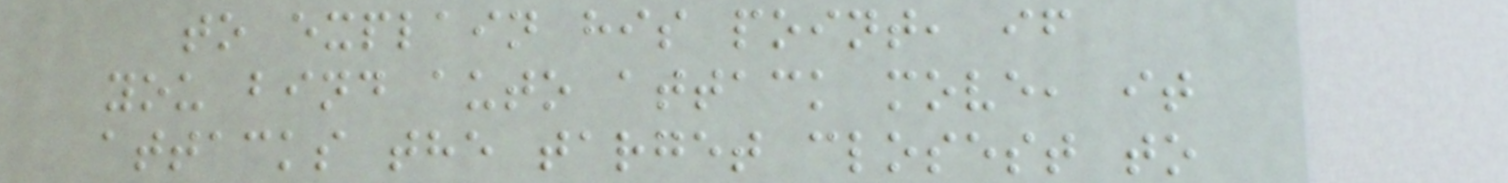to explain his point, if
you bind auto attack move, it
attacks the target closest to
